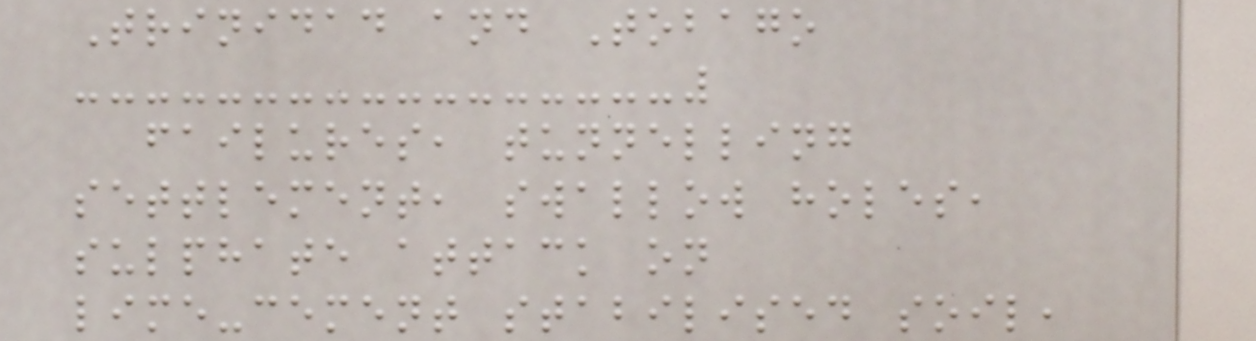Trinidad and Tobago
failures, tunnelling
settlement, swallow holes,
sulphate attack on
lime-cement stabilised soil,
